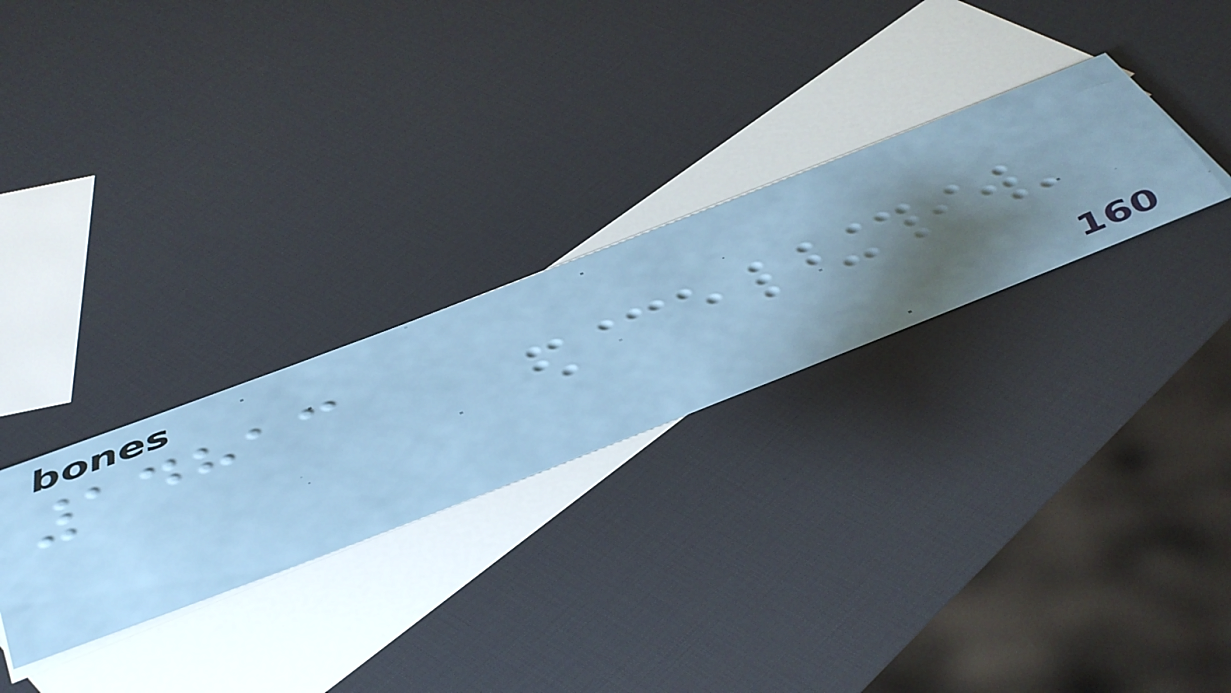14813
